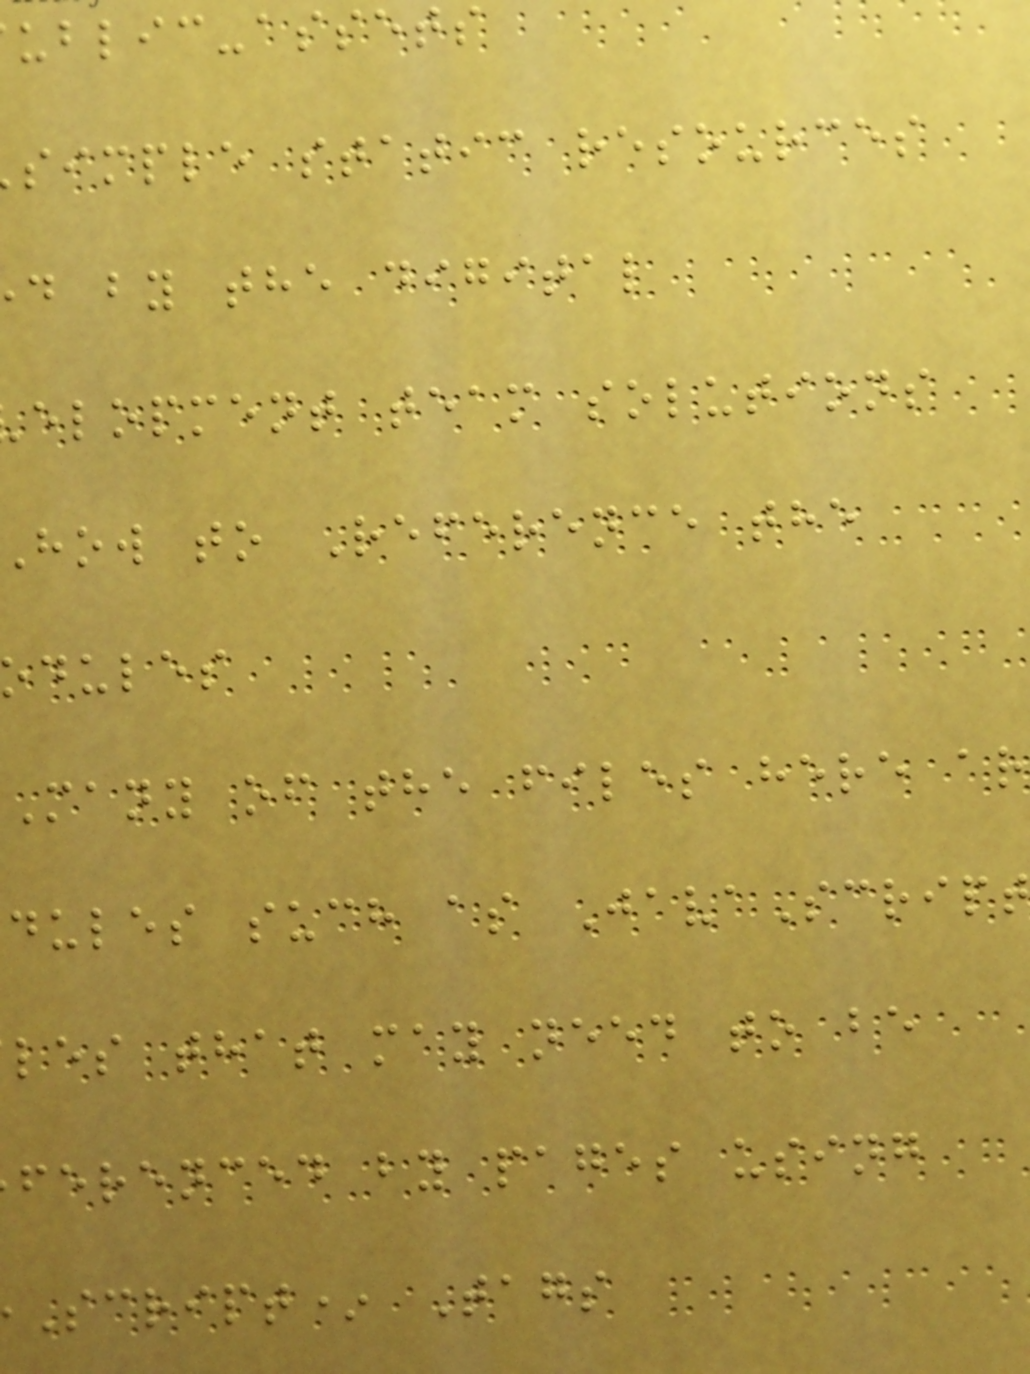ublic-assets
simple static resources
d by the digital
elopment team solutions
how to Reference the
odules
Many of the files here ar
dules such as JavaScript
les that may need to be
ferenced by pages using
Script* Tags
